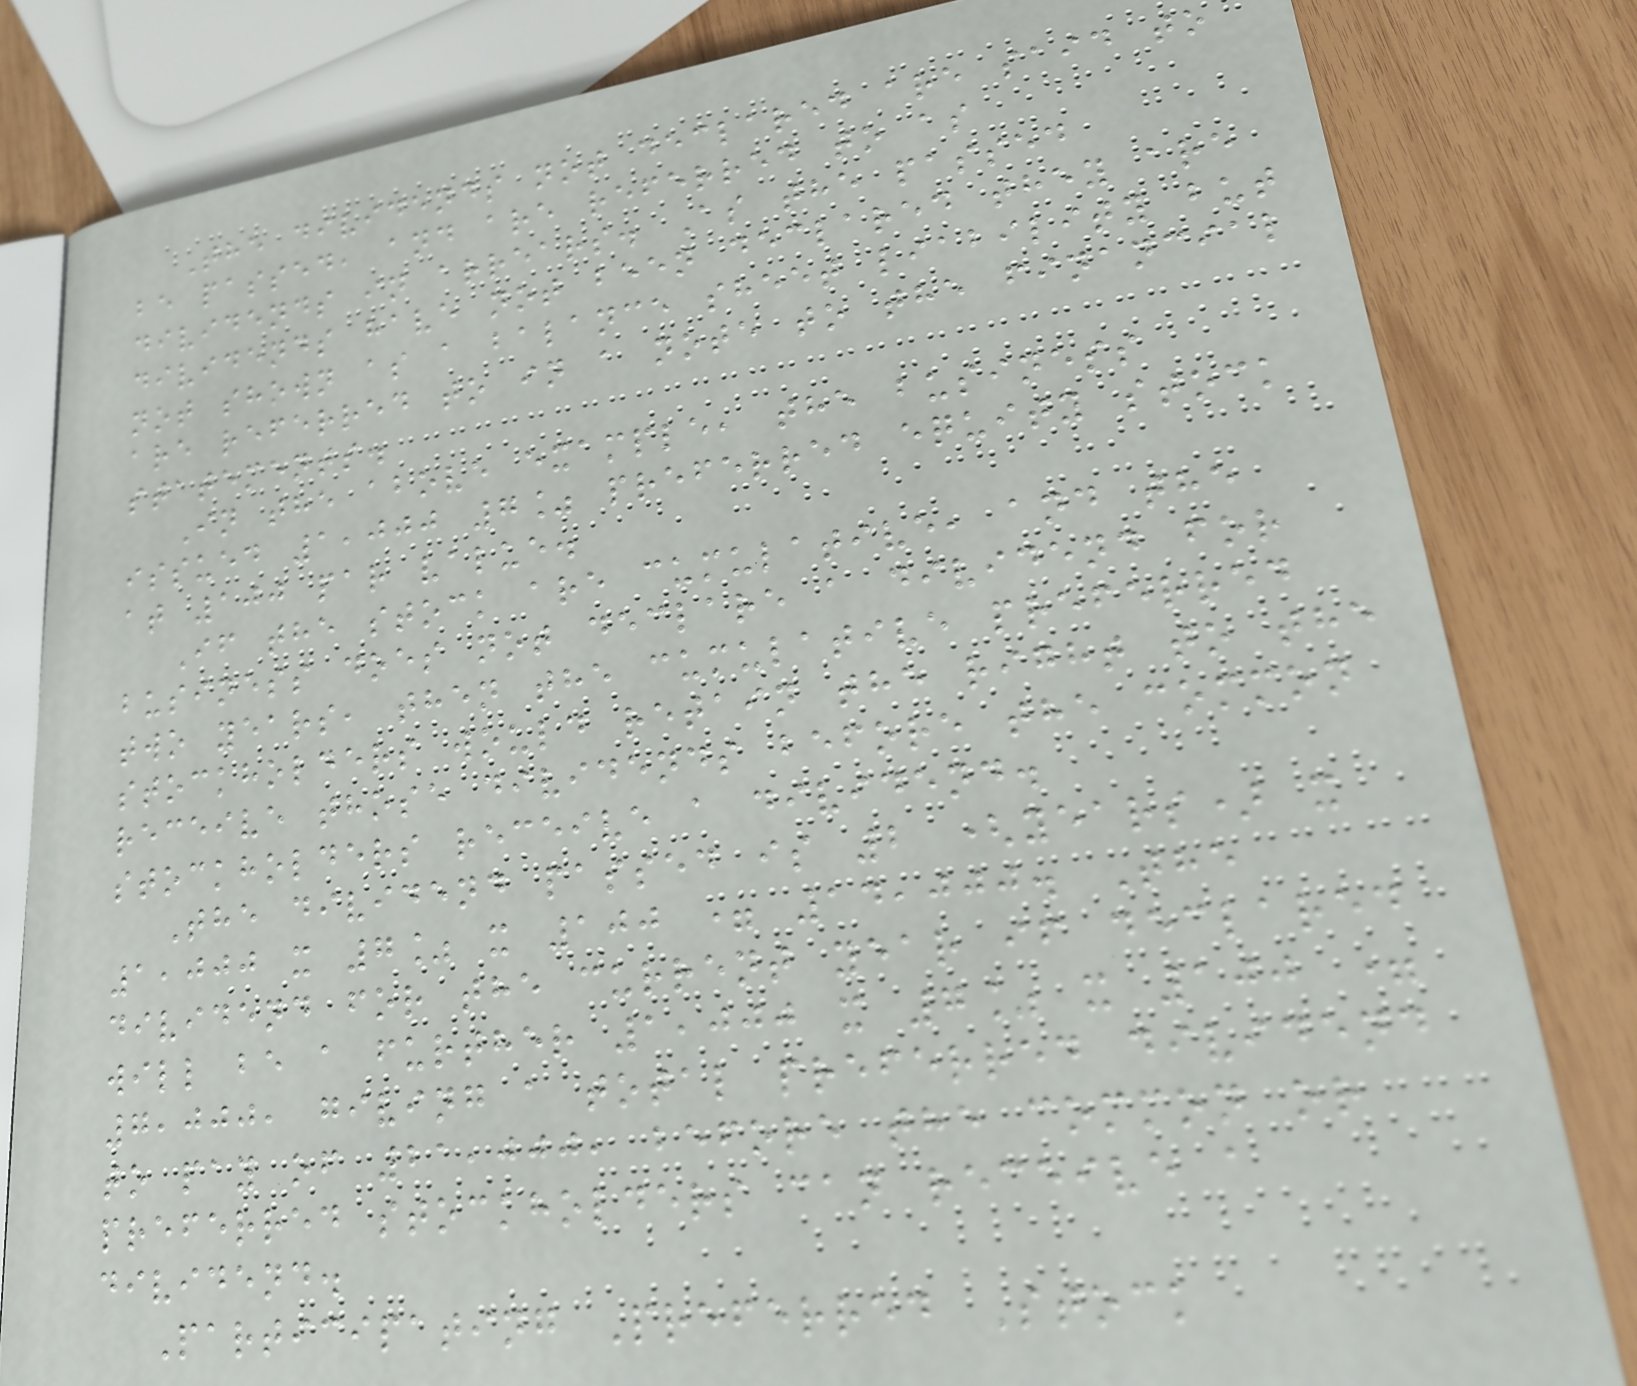The dividends not declared are said to
be passed, and are referred to as
dividends in arrears. As the passed
dividends have not been declared they are
not shown as a balance sheet liability but
are referred to in a note to the financial
statements.
In the above example, the business
issued 1,000 7% preferred equity stock
at 100 par value.
If the stock are cumulative, and the
business does not declare a dividend for
two years, then the cumulative preferred
stockholders would retain the right to the
receive those dividends before the common
stockholders receive a dividend.
The dividend passed is 2 (years) x
1,000 x 7% x 100 = 14,000. The
dividend for the current year if declared
will be a further 1,000 x 7% x 100 =
7,000, giving a total preferred dividend
to pay of 21,000, before the common or
preferred stockholders can receive a
dividend.
Participating Preferred Stock
